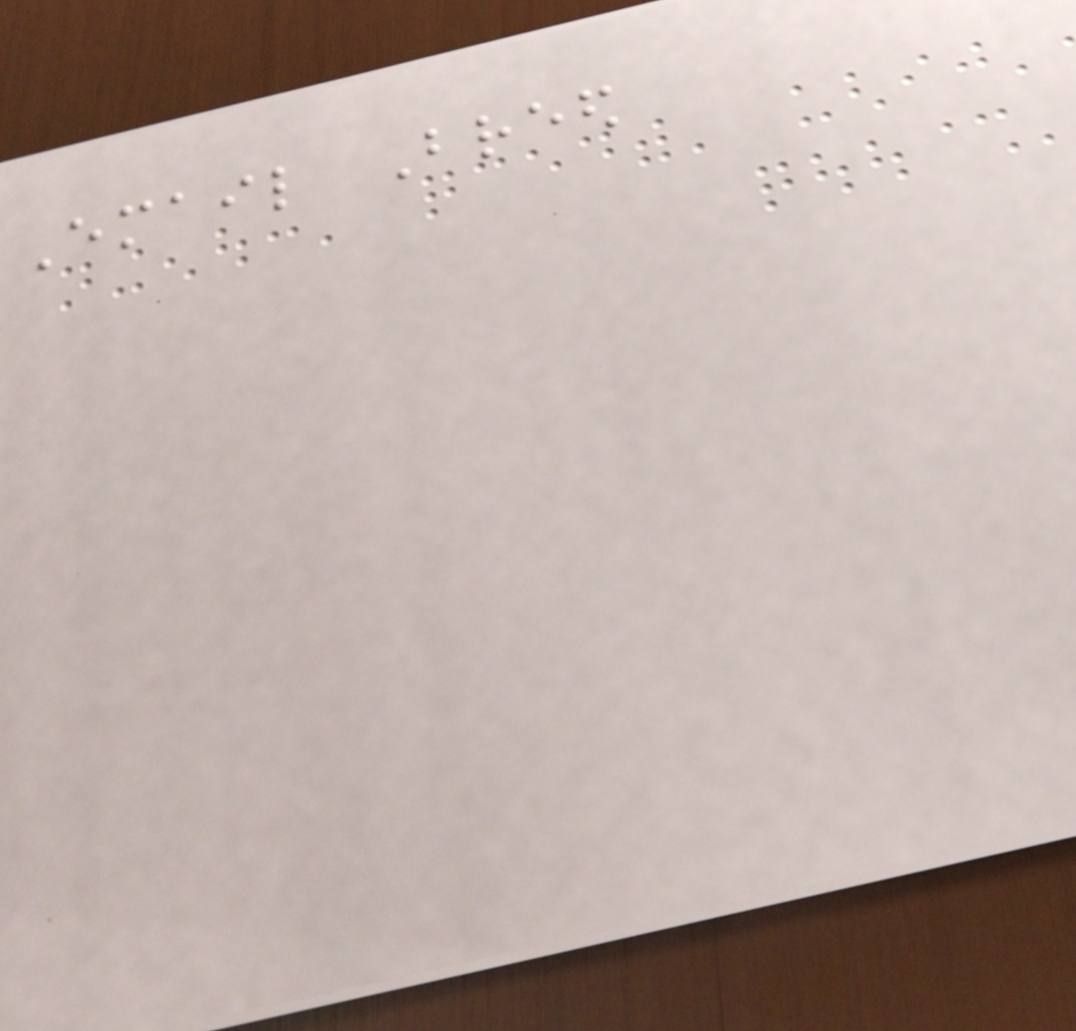Email Breed
